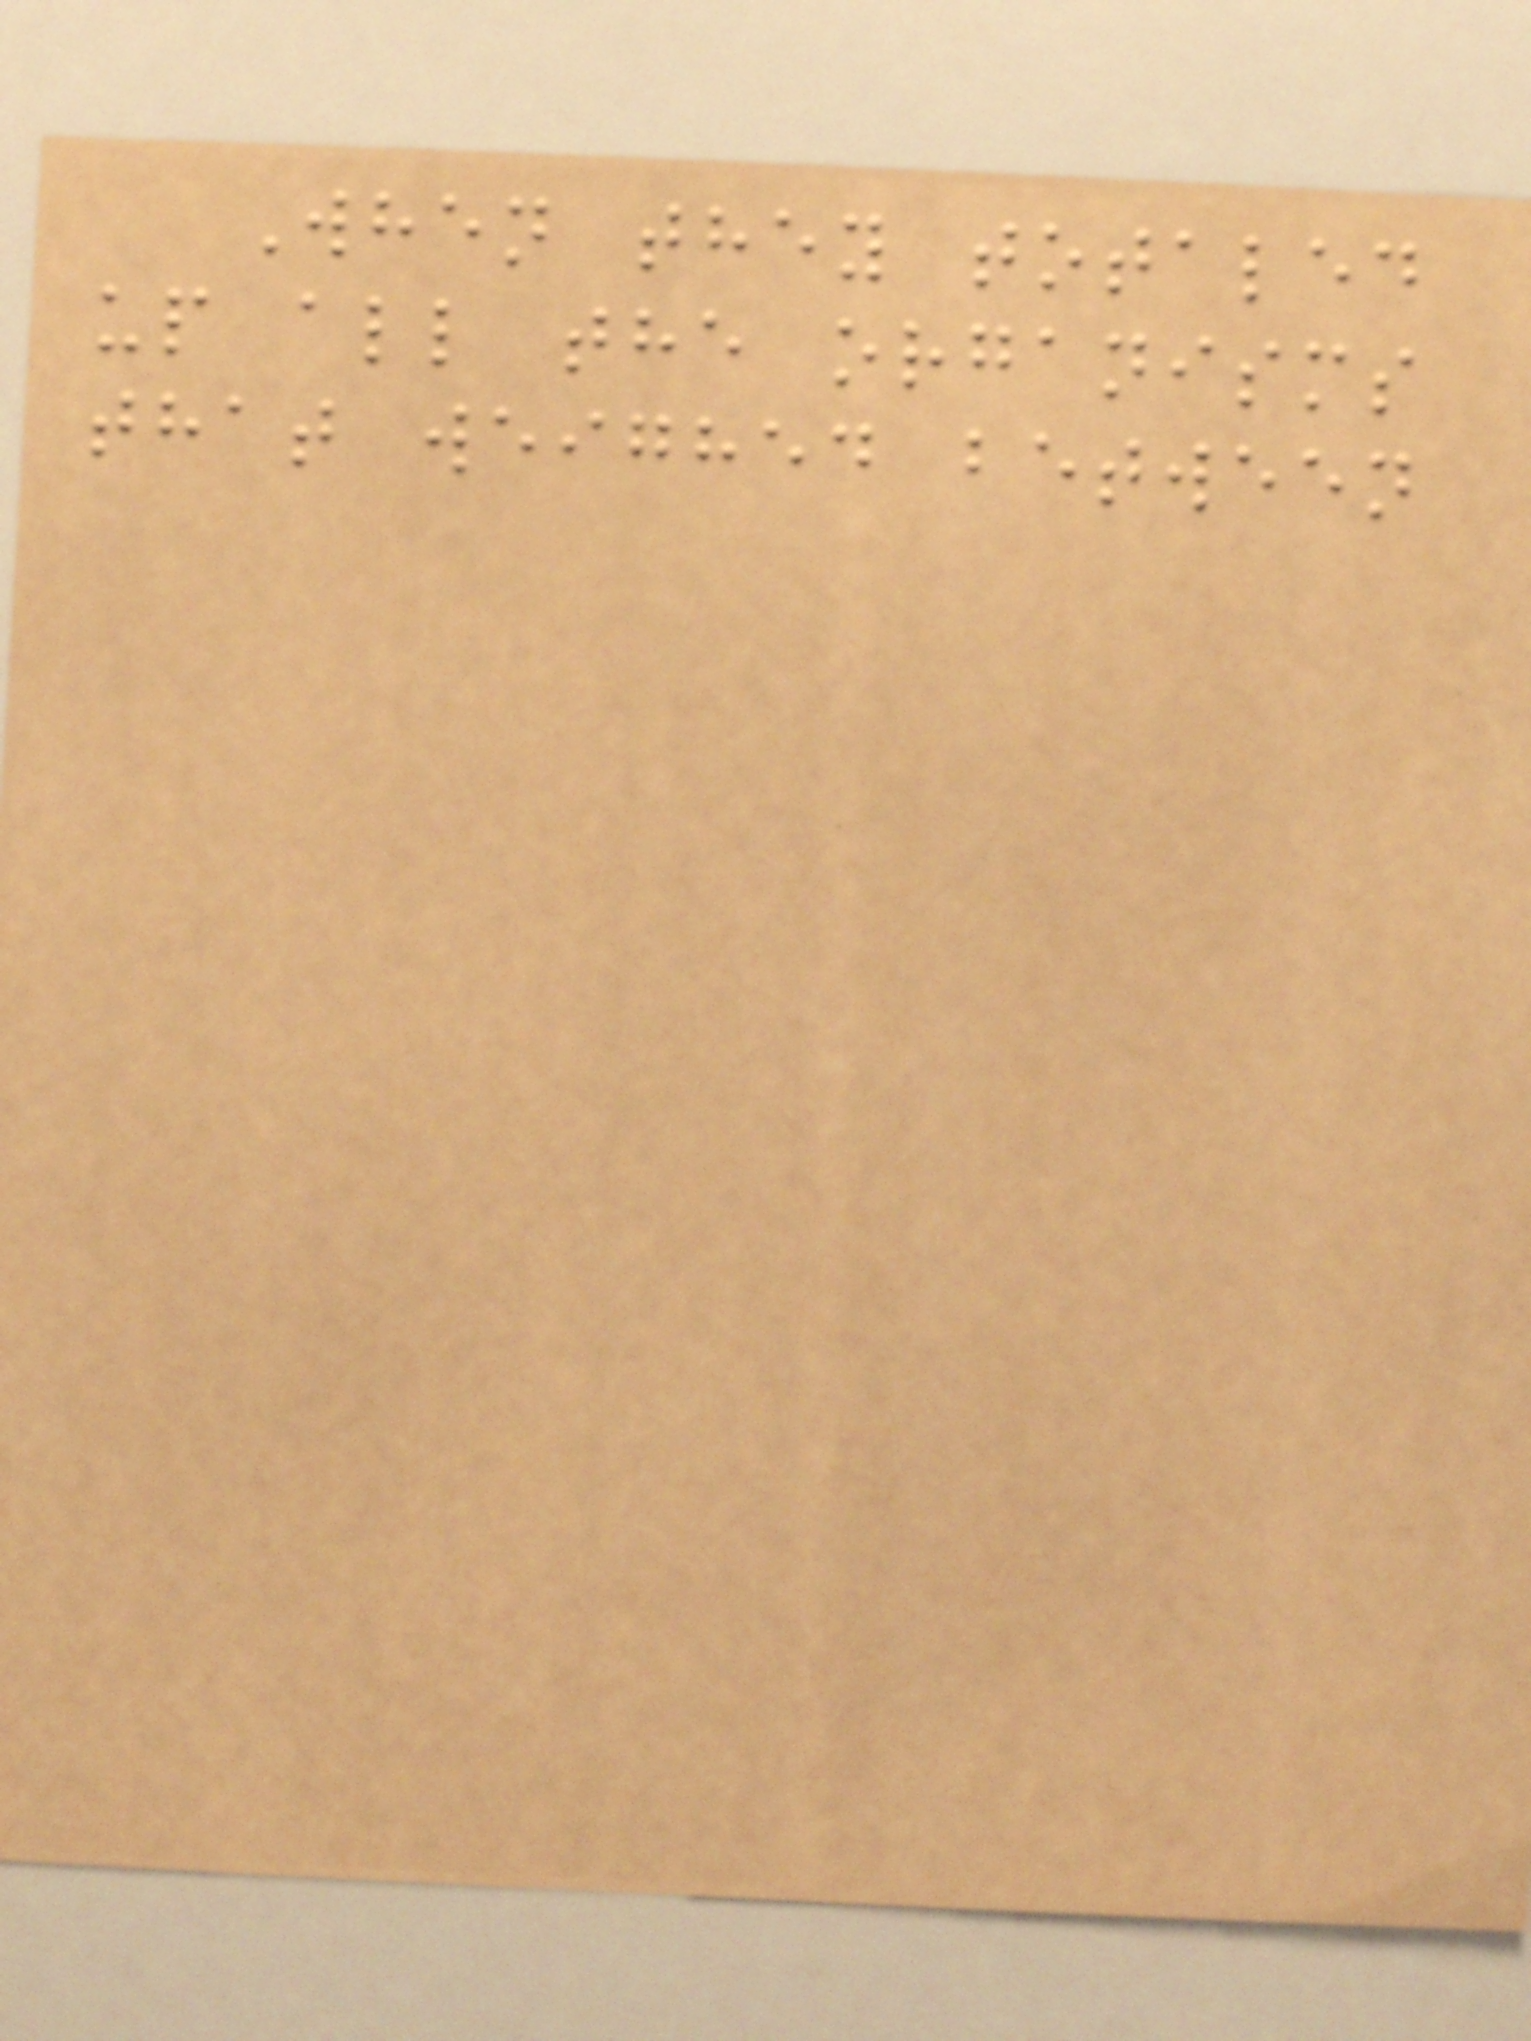When they totaled
up all the organisms
that weighed between
